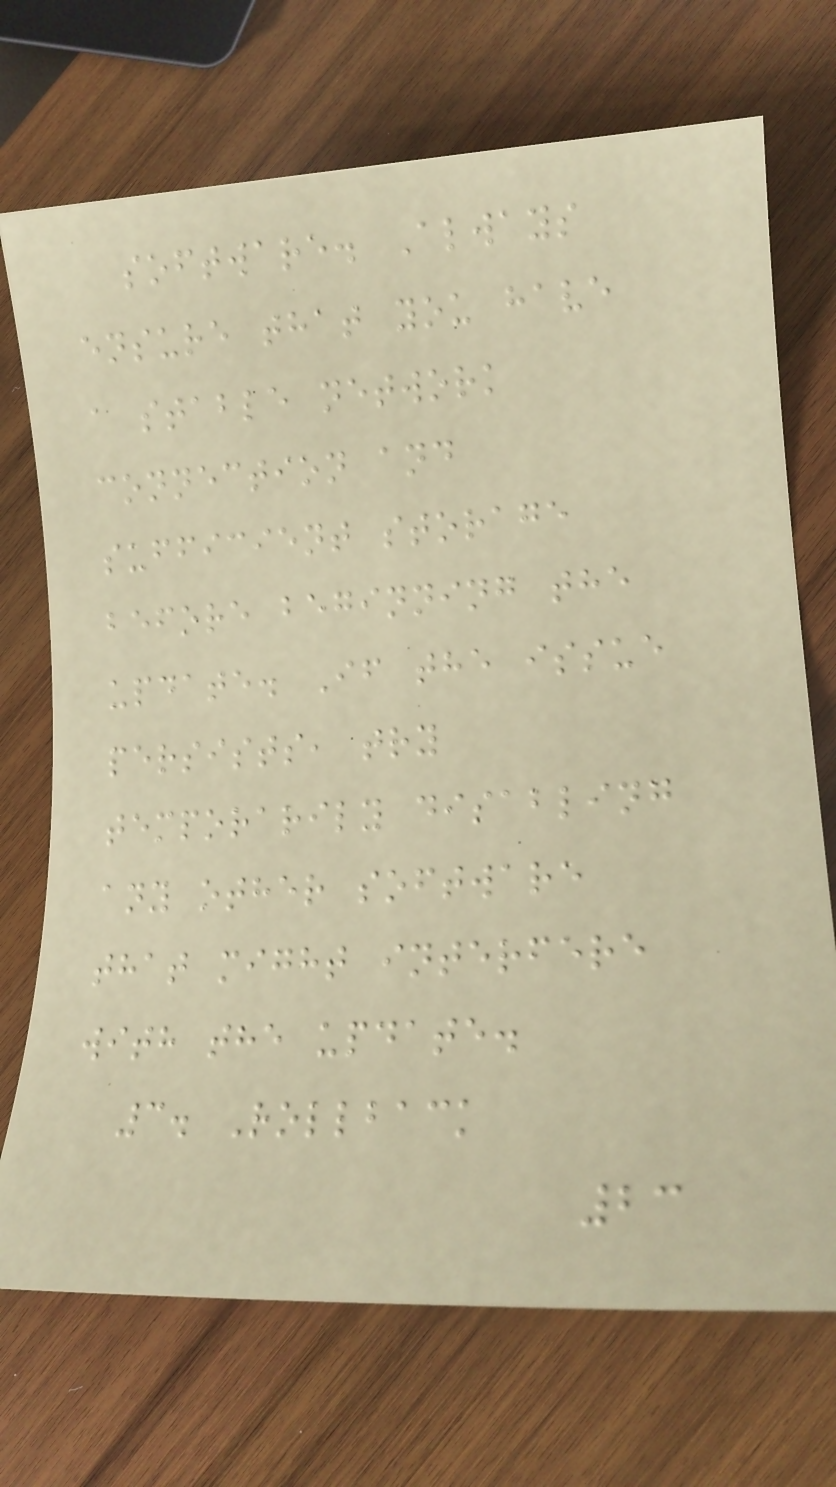software. Always
ensure that you have
a stable network
connection and
sufficient storage
before beginning the
update. If the issue
persists, try
temporarily disabling
any other software
that might interfere
with the update.
3. Rollback
23
